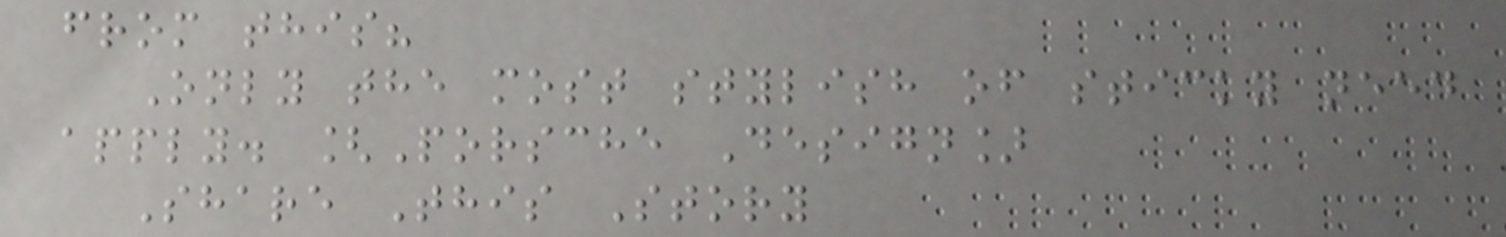from this?
Only the most stylish of sticky need
apply. [Porsche Design]
Share This Story
